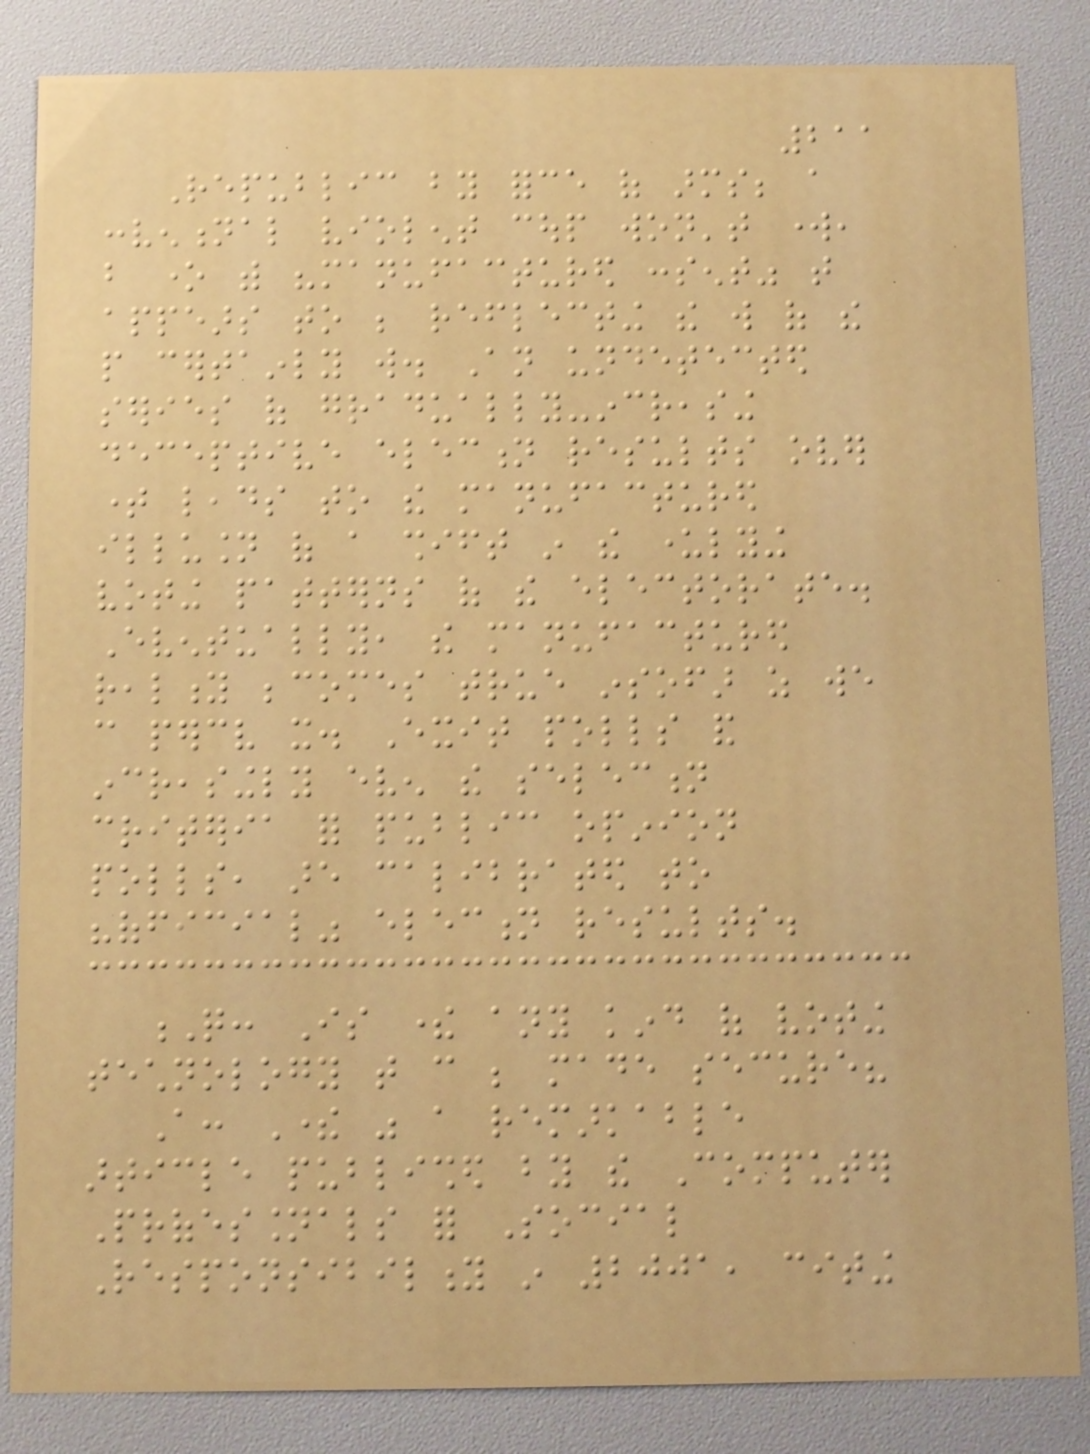211
Republic by force of arms; a
conventional violent coup won't work,
but one with "manufactured consent" that
appears to be reflecting the will of the
people certainly will. An undetected
series of gradually-increasing
deceptive election results over
time leads to the manufactured
illusion of a shift in the underlying
voting patterns of the electorate.
Eventually, the manufactured
reality becomes true insofar as we
can perceive it. Exit polls and
increasingly even the selection
criteria for public opinion
polls, are calibrated to
"official" election results.
Q: Is there any kind of voting
technology that can be made secure?
A: There was a remarkable
article published by the Computer
Professionals for Social
Responsibility in 2001, citing
